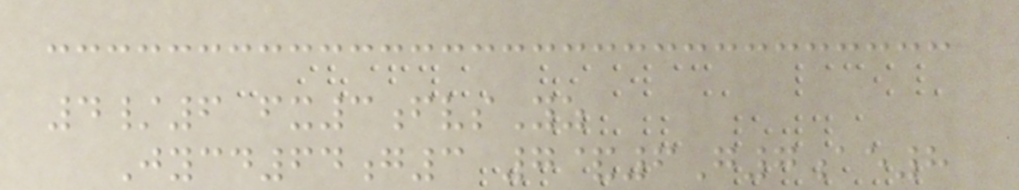4/6 fx3fvsYz
Jycd64g3 7&6G7ae8
